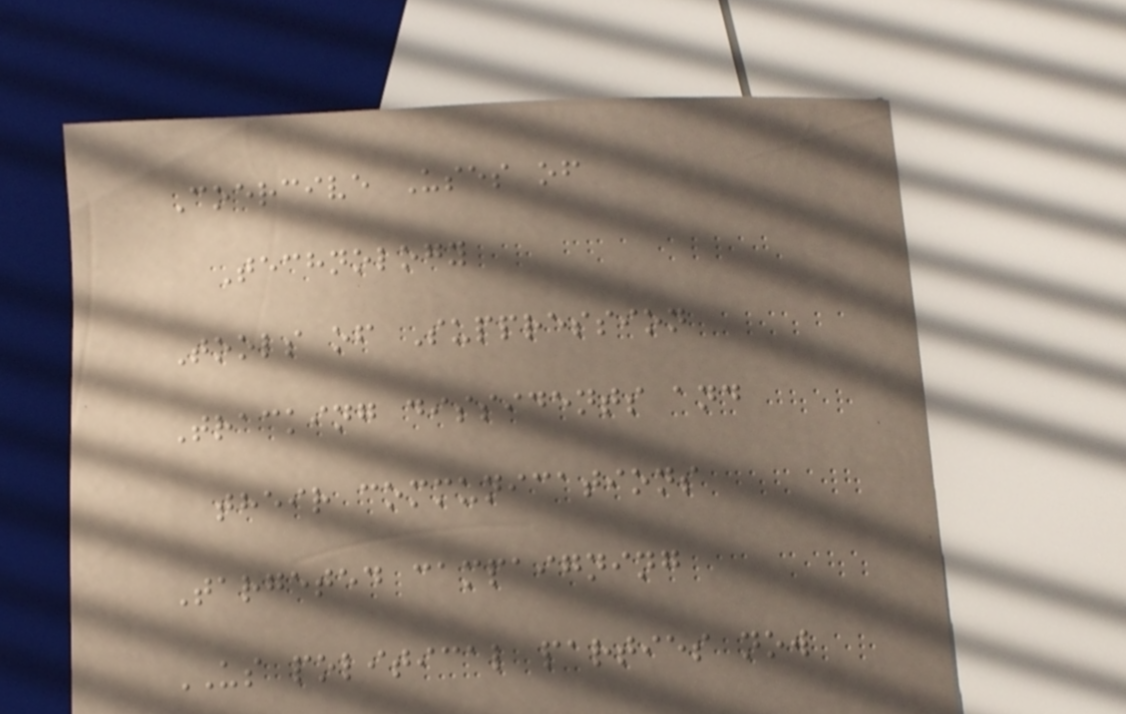Coercive Uses of
Technology
Tools of Suppression
Tracking dissidents and
their communications
Targeted campaigning
US political parties now
